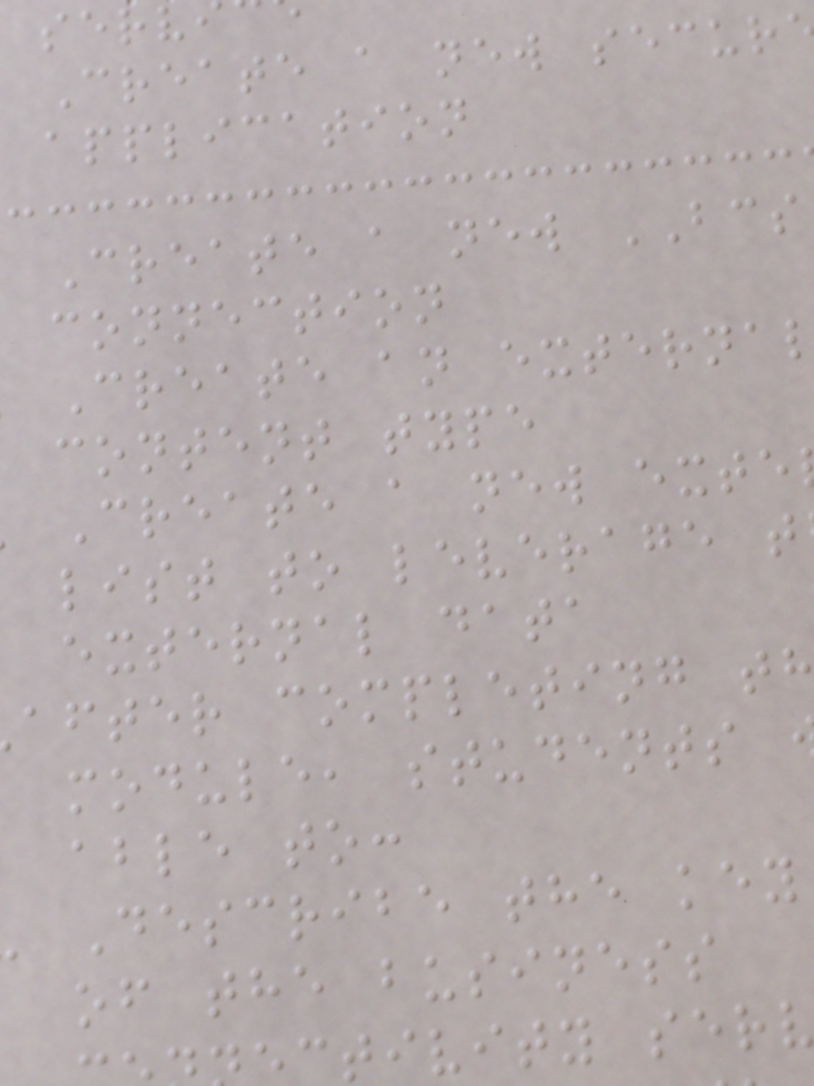serv
Create a new secur
application
Create a new BCS
connection
Create an externa
content type
Create a new exte
list to leverage t
external data
after completing t
module, students
able to:
Describe the key
of the business
ctivity serv
